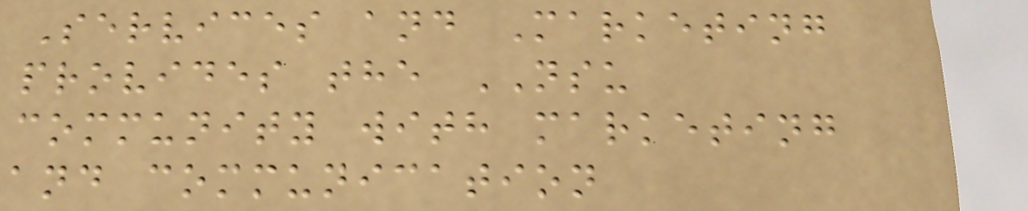Services and Marketing
provides the NSU
community with marketing
and communication
